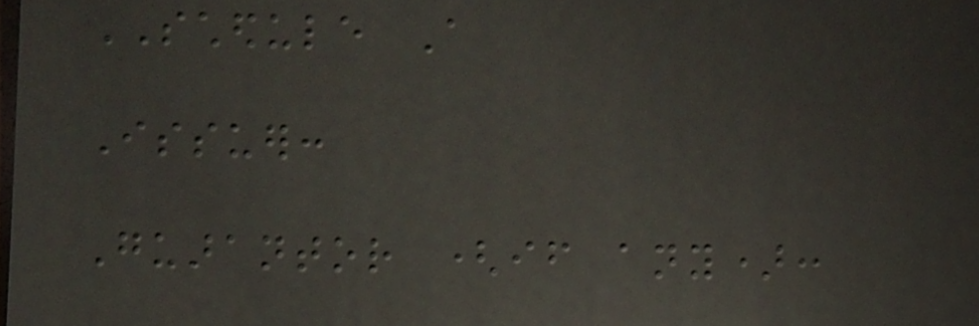SCHEDULE A
Issuer:
Guarantor (if any):
